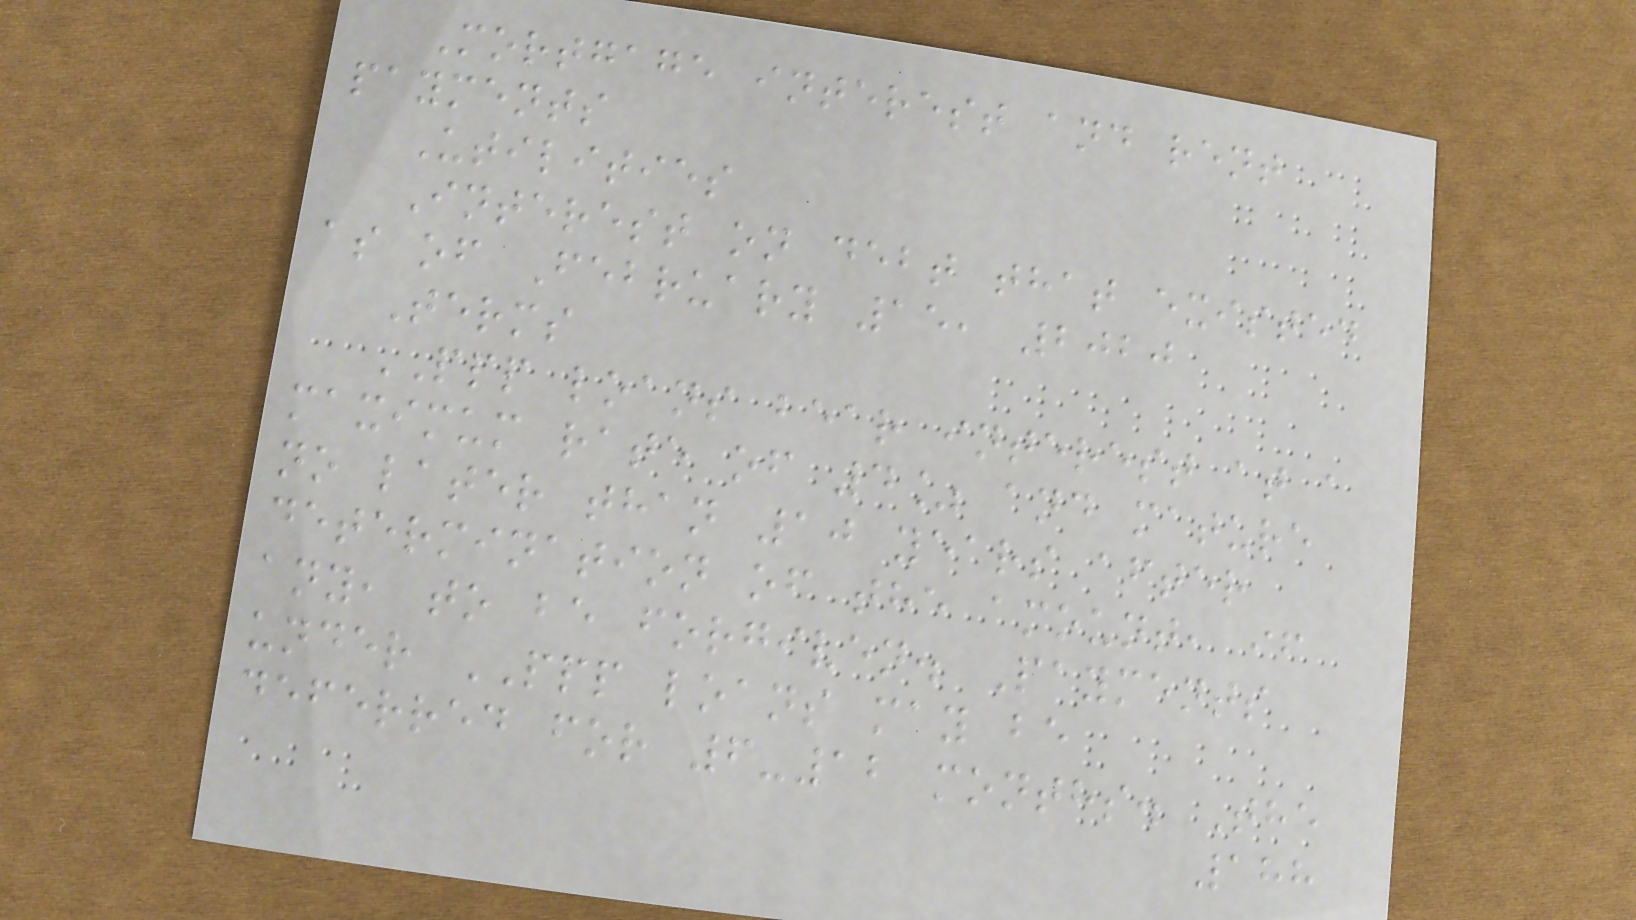Mortgage interest and rent
payments
Utilities
Interest on debt that existed
as of February 15, 2020
Terms
PPP loans bear interest at a
maximum rate of 4% and mature
no later than 10 years after
determination of the amount, if
any, to be forgiven. Payments
under PPP loans may be
deferred for 6-12 months. The
188
